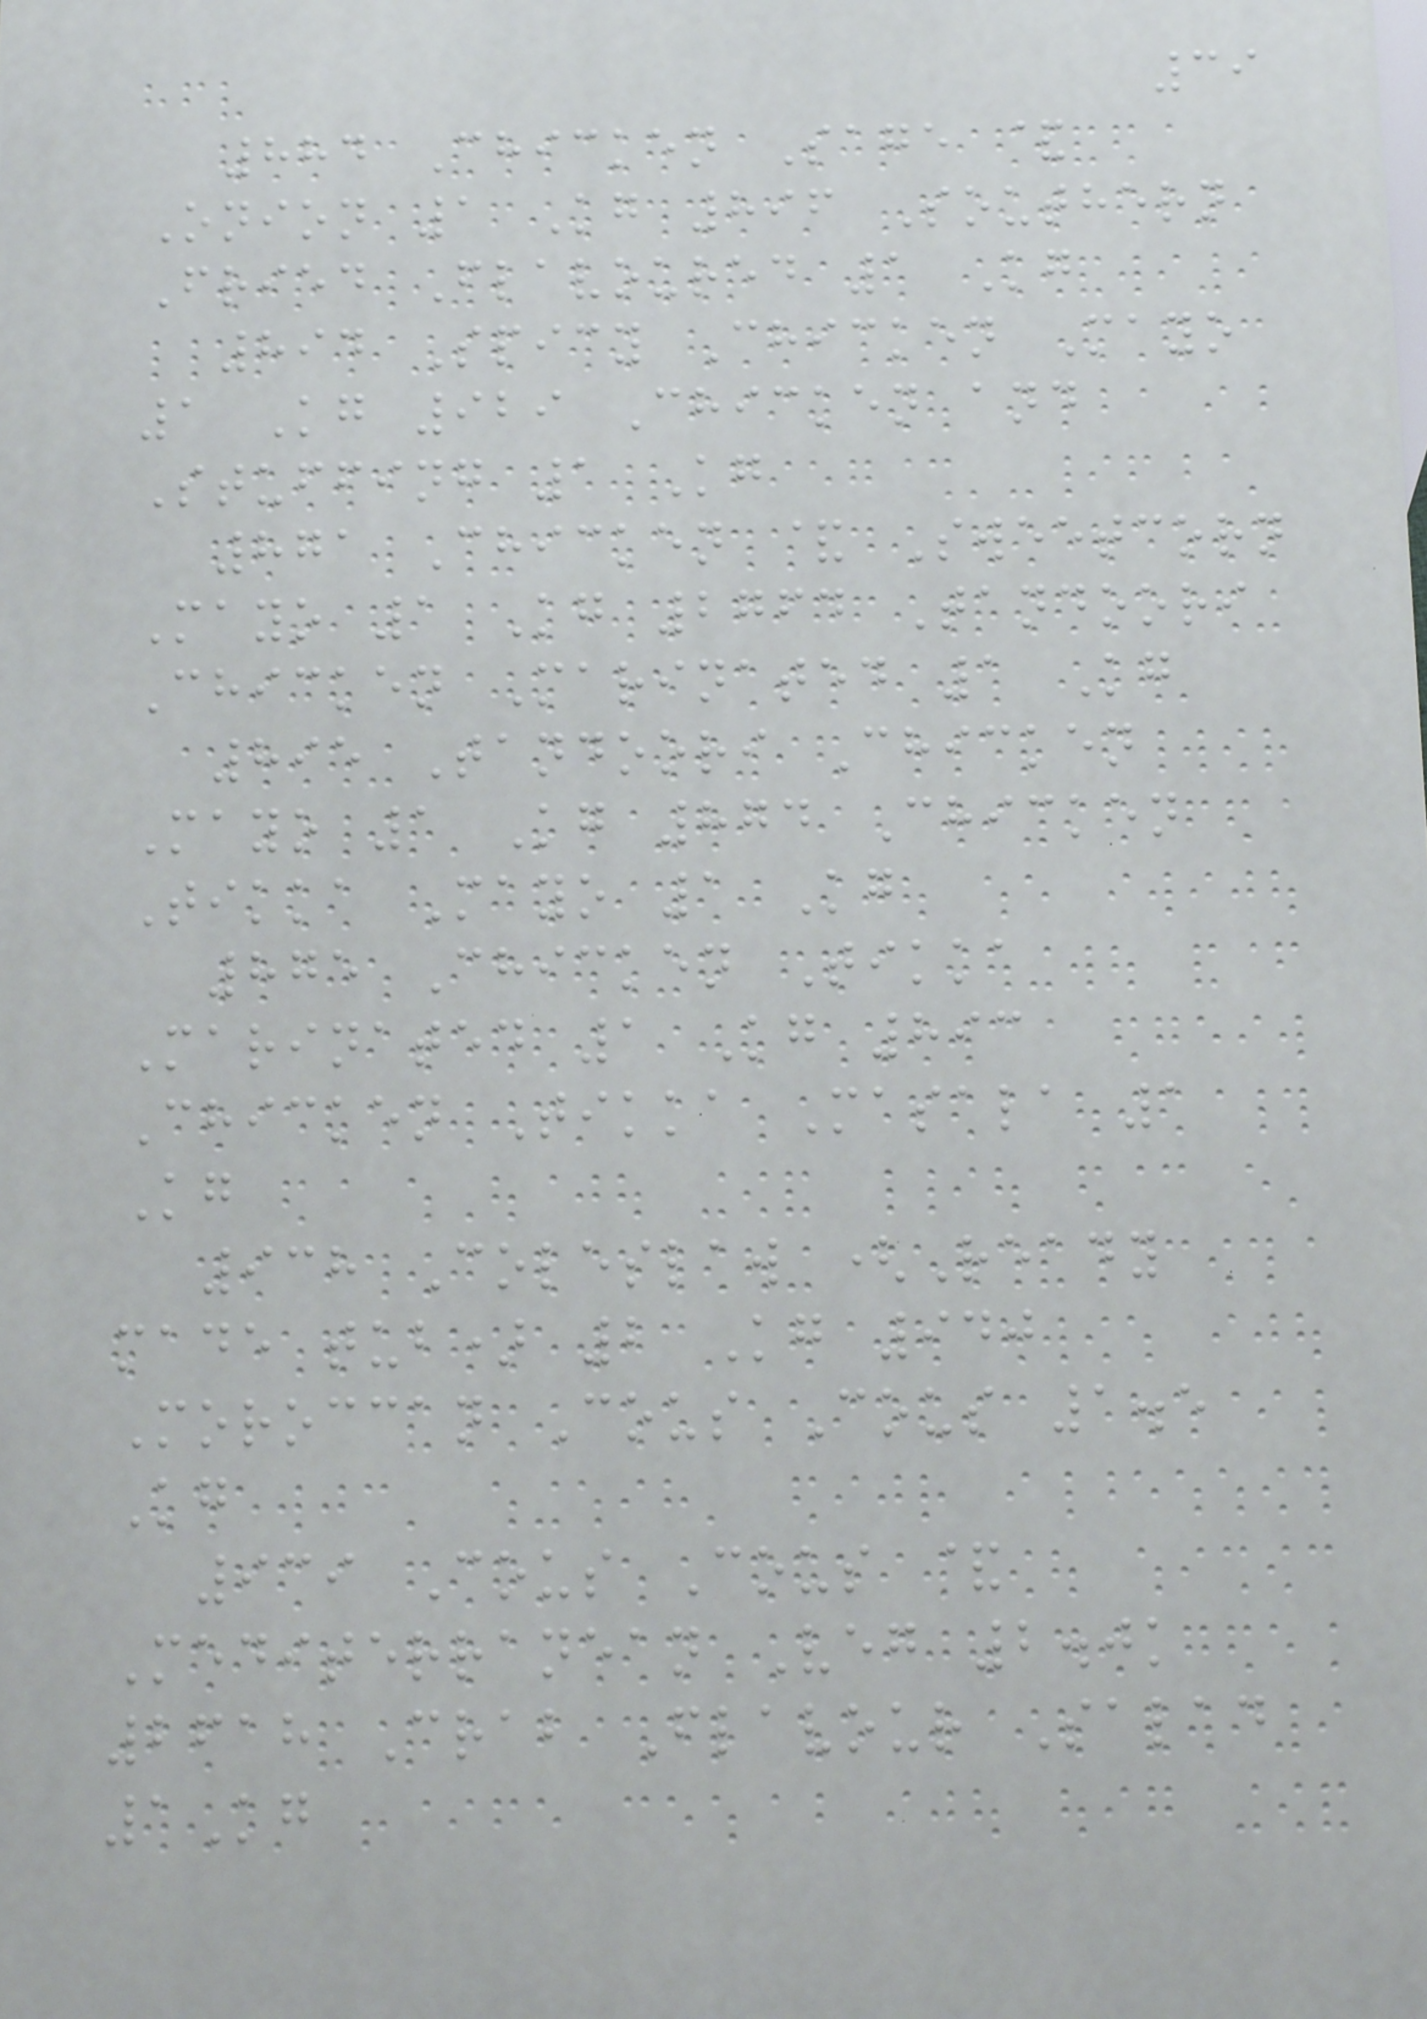39
884 Chicken Sage &
Onion 1 Kg 896 Southern
Fried Flavoured 1 Kg
894 Spicy Chicken Mayo
1 Kg 929 Chicken and
Stuffing 1 Kg
871 Chicken & Sweetcorn
Mayo 1 Kg 2764 Tandoori
Chicken Marinated 1 Kg
895 Tandoori Chicken
Mayo 1 Kg 874 Chicken
Tikka Mayo 1 Kg
875 Chicken Tikka
Marinated 1 Kg 893
Chicken Tikka Masala 1
Kg
938 Coleslaw (Ready
made tub) 2 Kg 940
Moroccan Cous Cous 1.5
Kg
939 Cous Cous &
Mediterranean Veg 2.0k
2618 Crab Flavour Salad
1Kg
